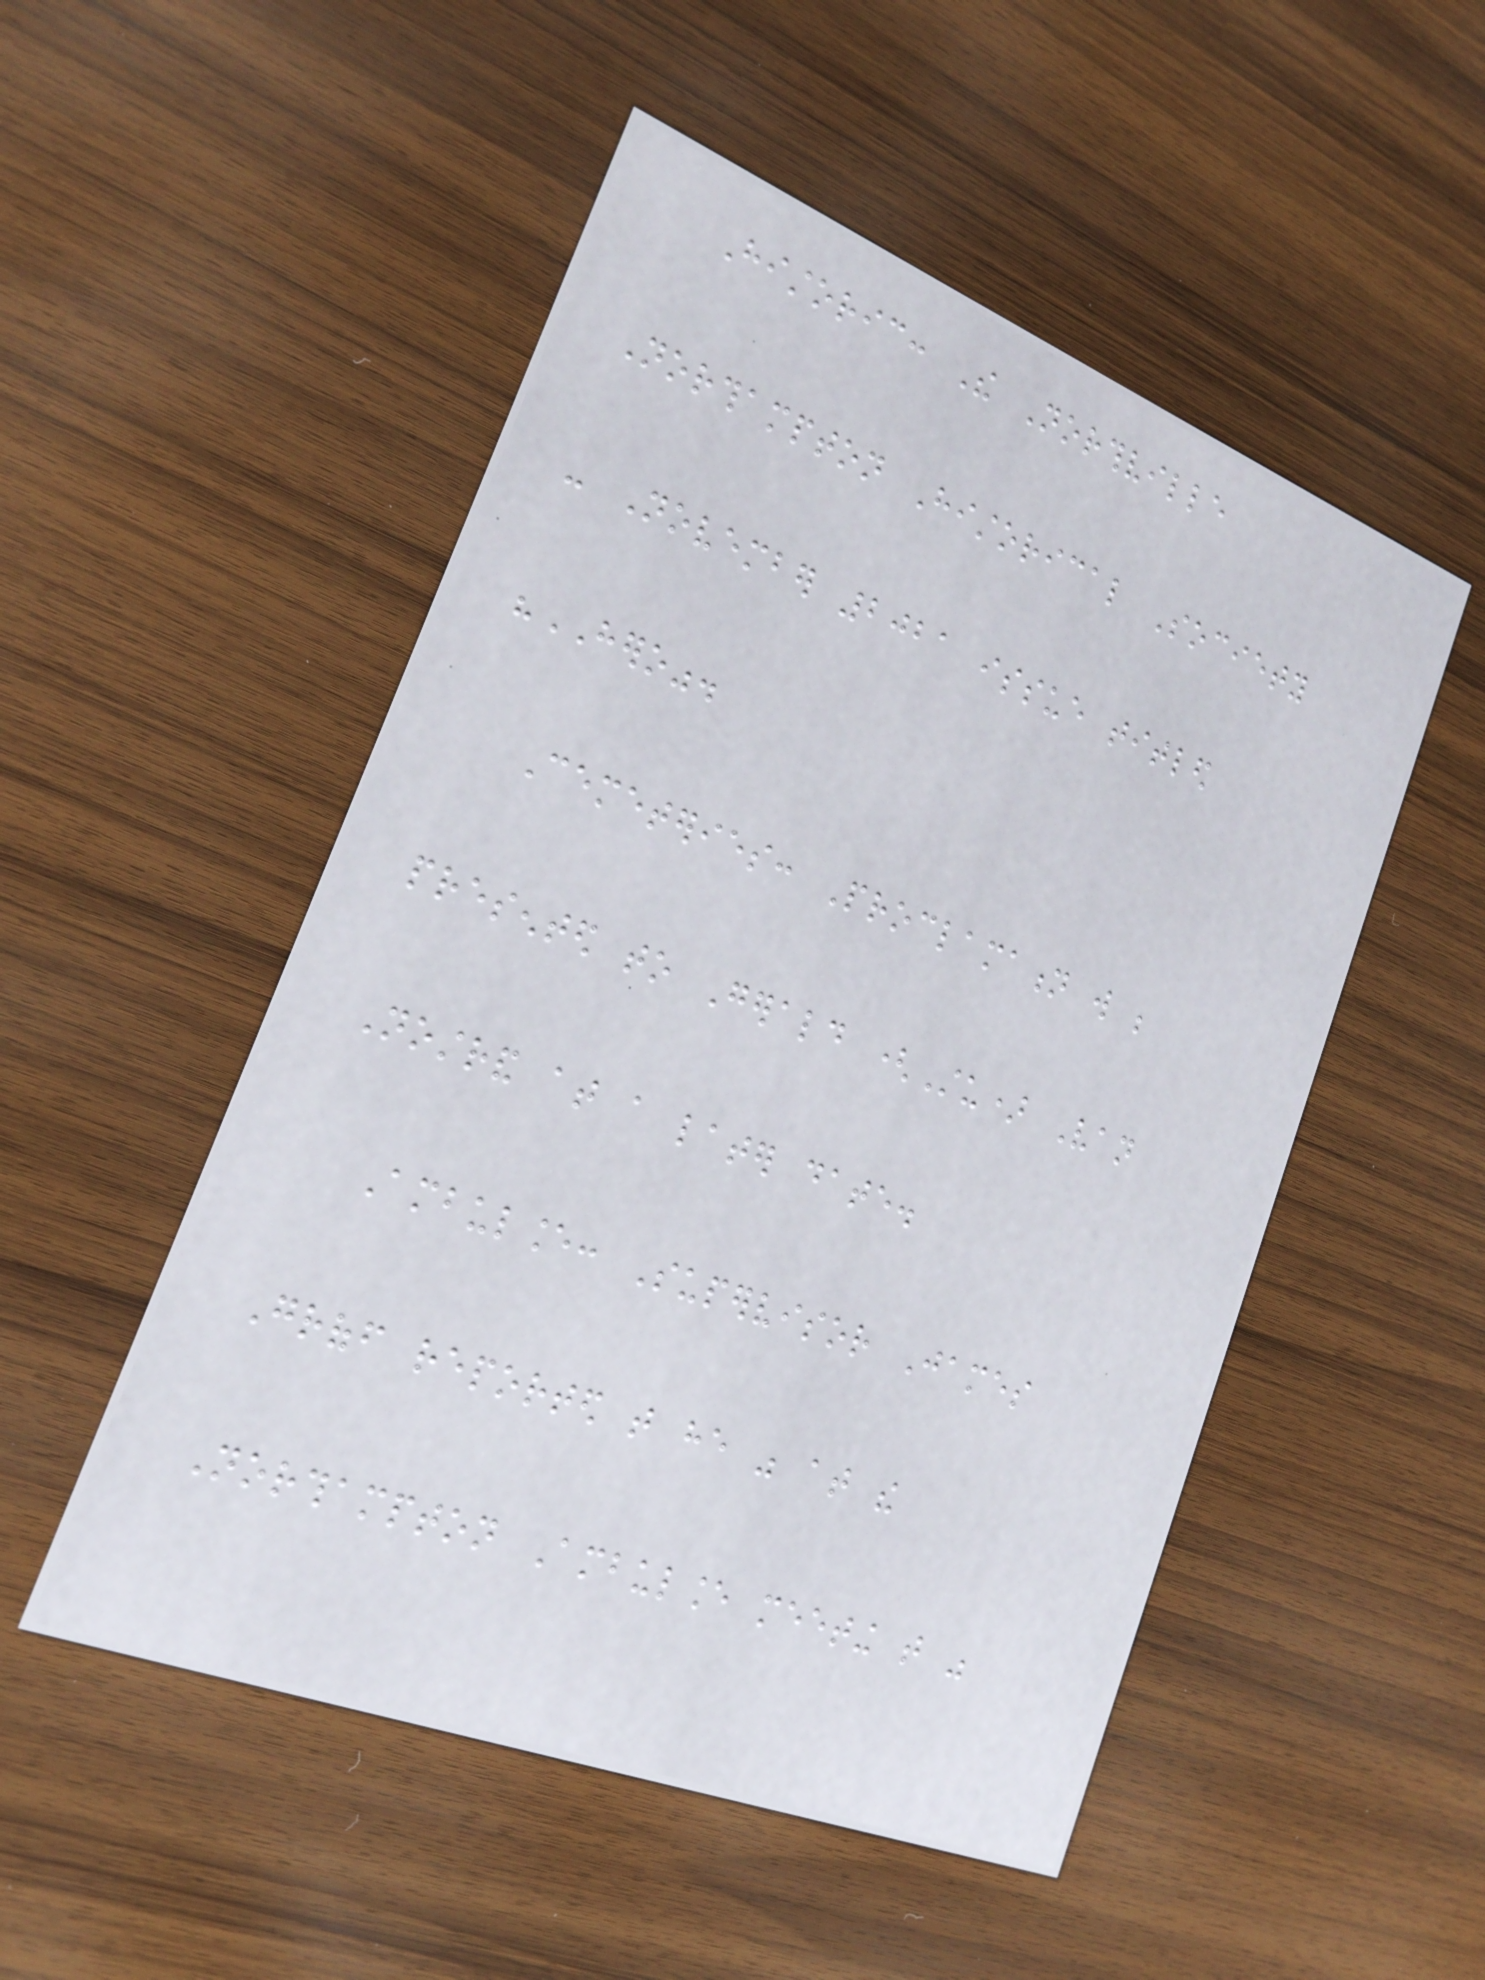Historic: The Northville
Northampton Historical Society
- November 2021 issue titled
"HERO".
Cemeteries: Proclamation will be
presented to Gerald (Stu) Van
Nostrand at a later date.
Ambulance: Supervisor James
Groff reported that he was at the
Northampton Ambulance meeting that was
